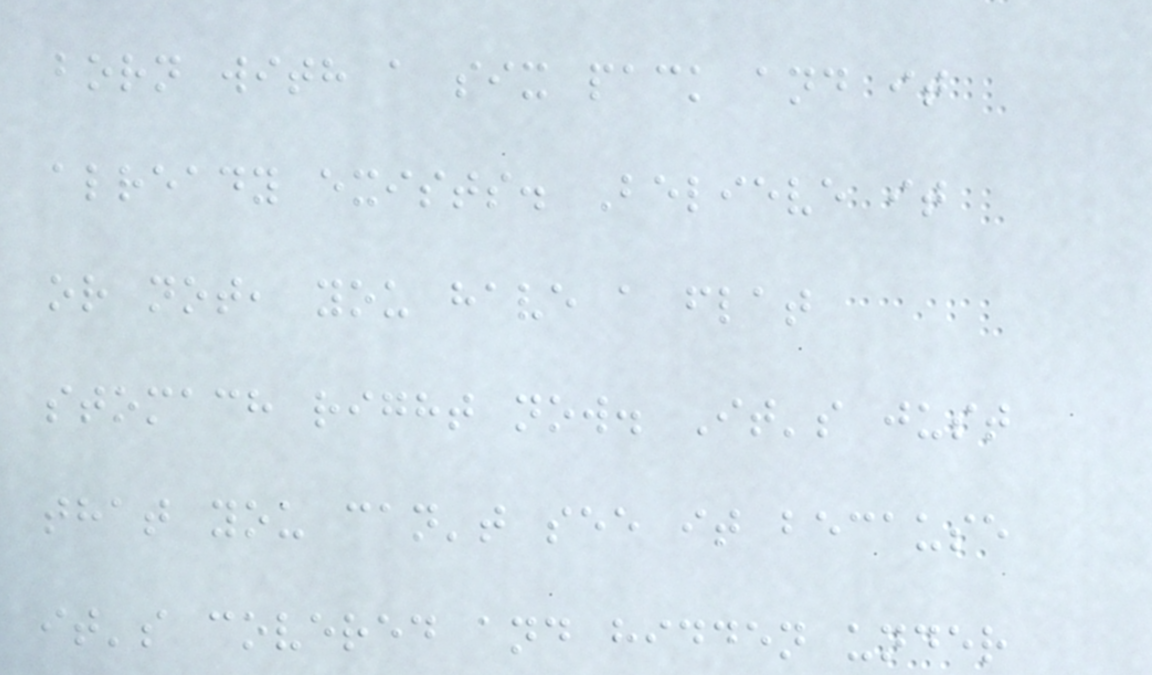born with a six pack and it
already exists. Believe it
or not, you have a flat
stomach right now. It's just
that you can't see it because
it's covered and hidden under
